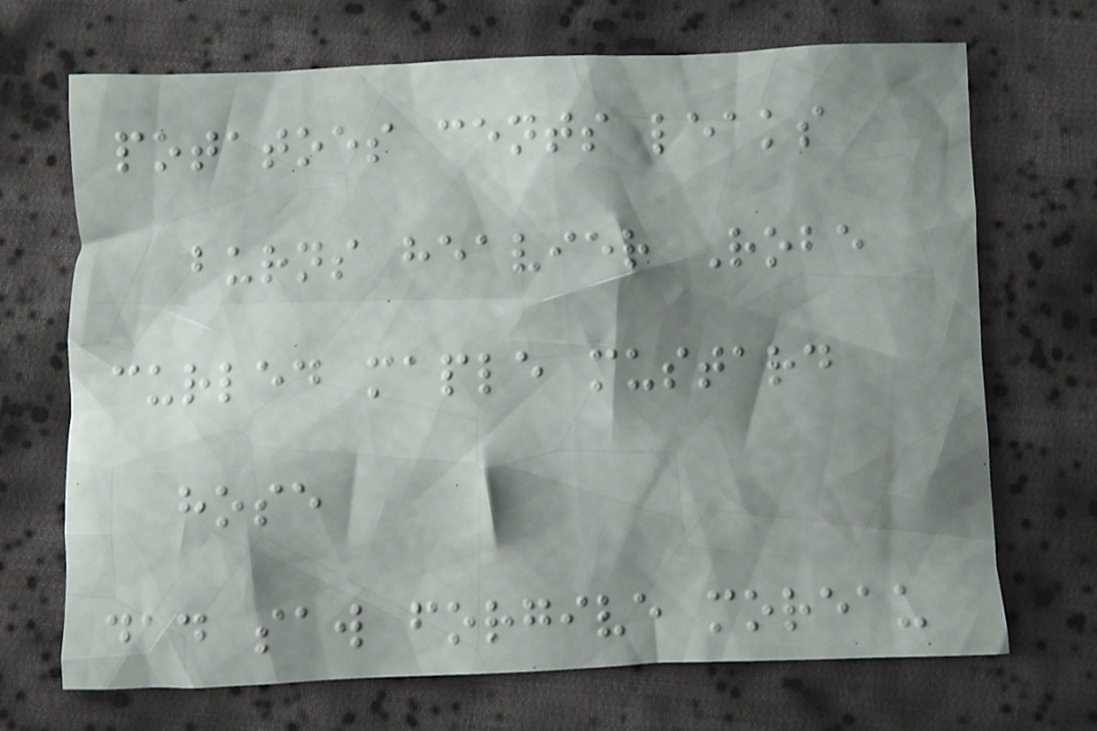potatoes cents leaks
burns heavier Robe
curled maple mustard
hose
dad saw forgive moreau
